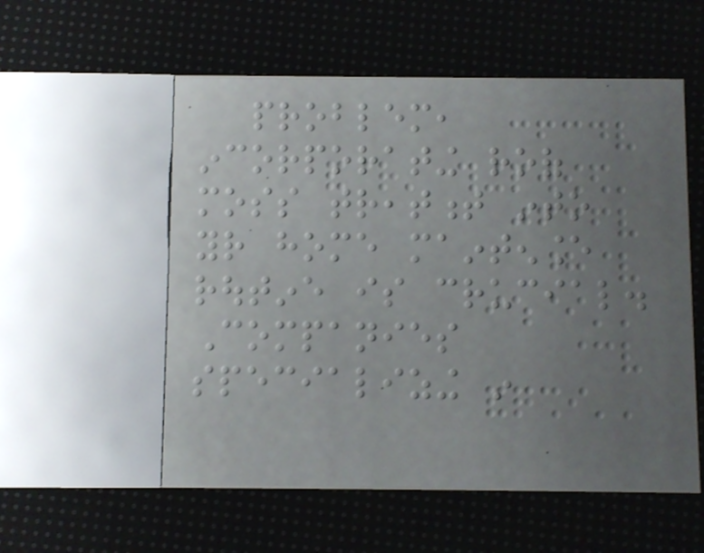problem,
incorporating roof
moss treatment into
your home maintenance
routine is crucial.
Companies
specializing in
